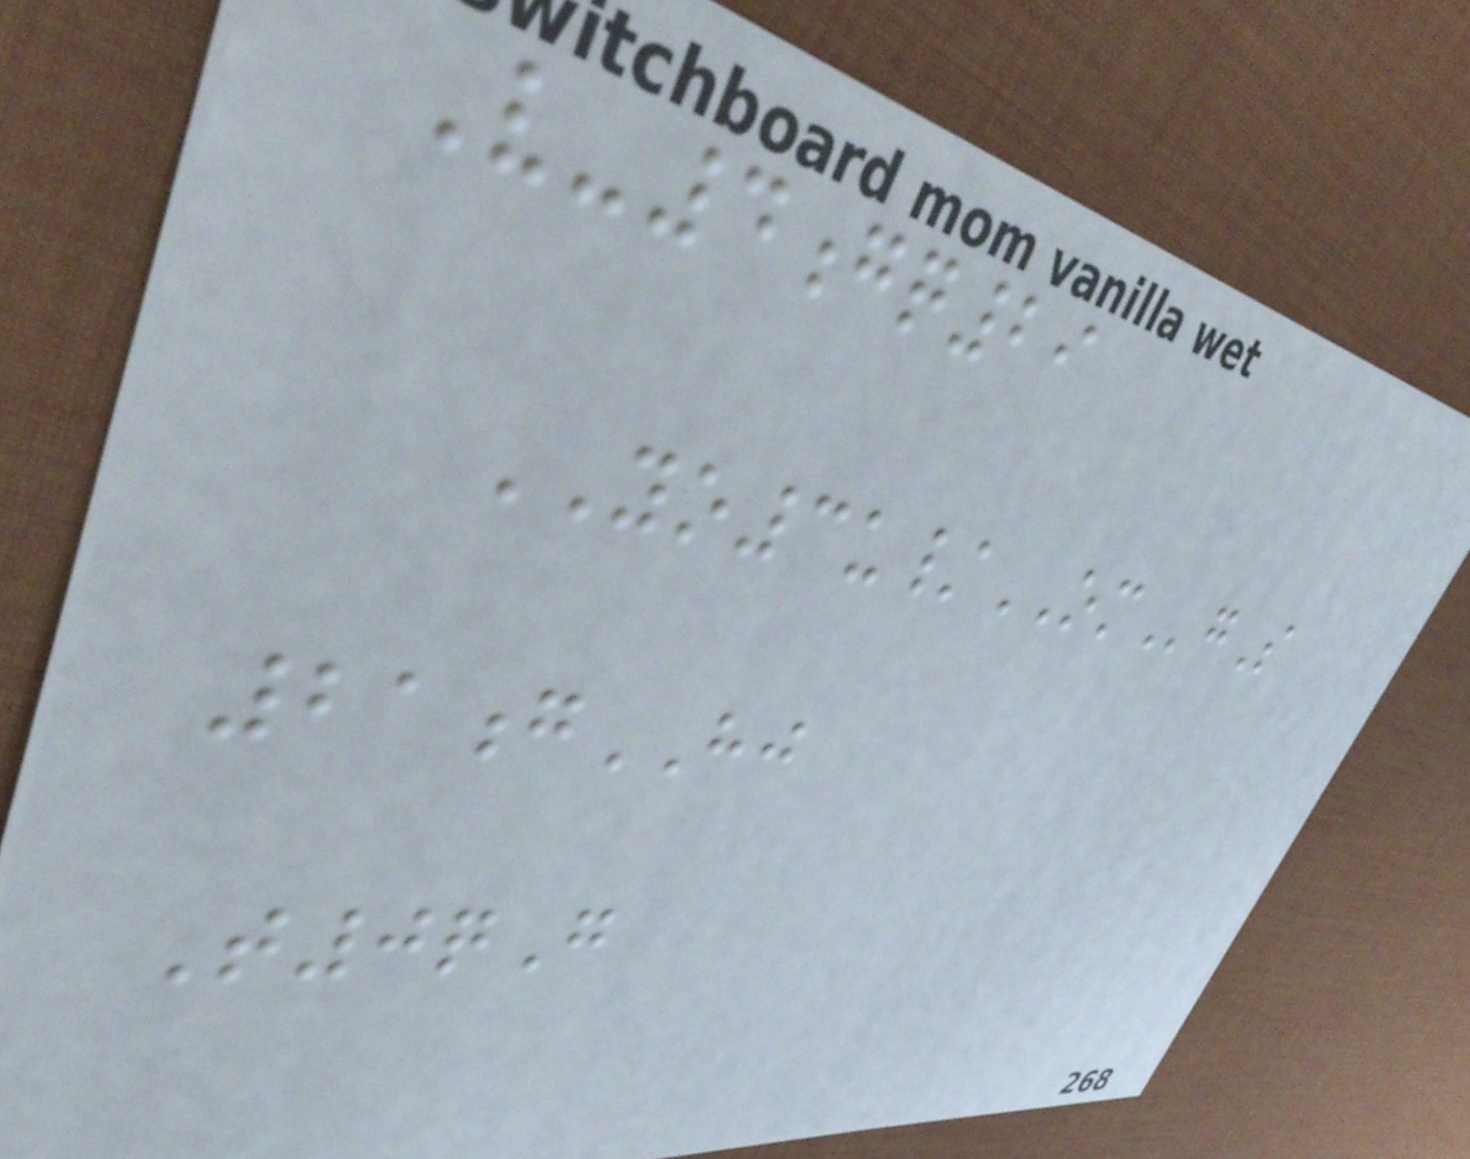V-4gq29
YO3u/OMgS
21gHJ
T0qG
